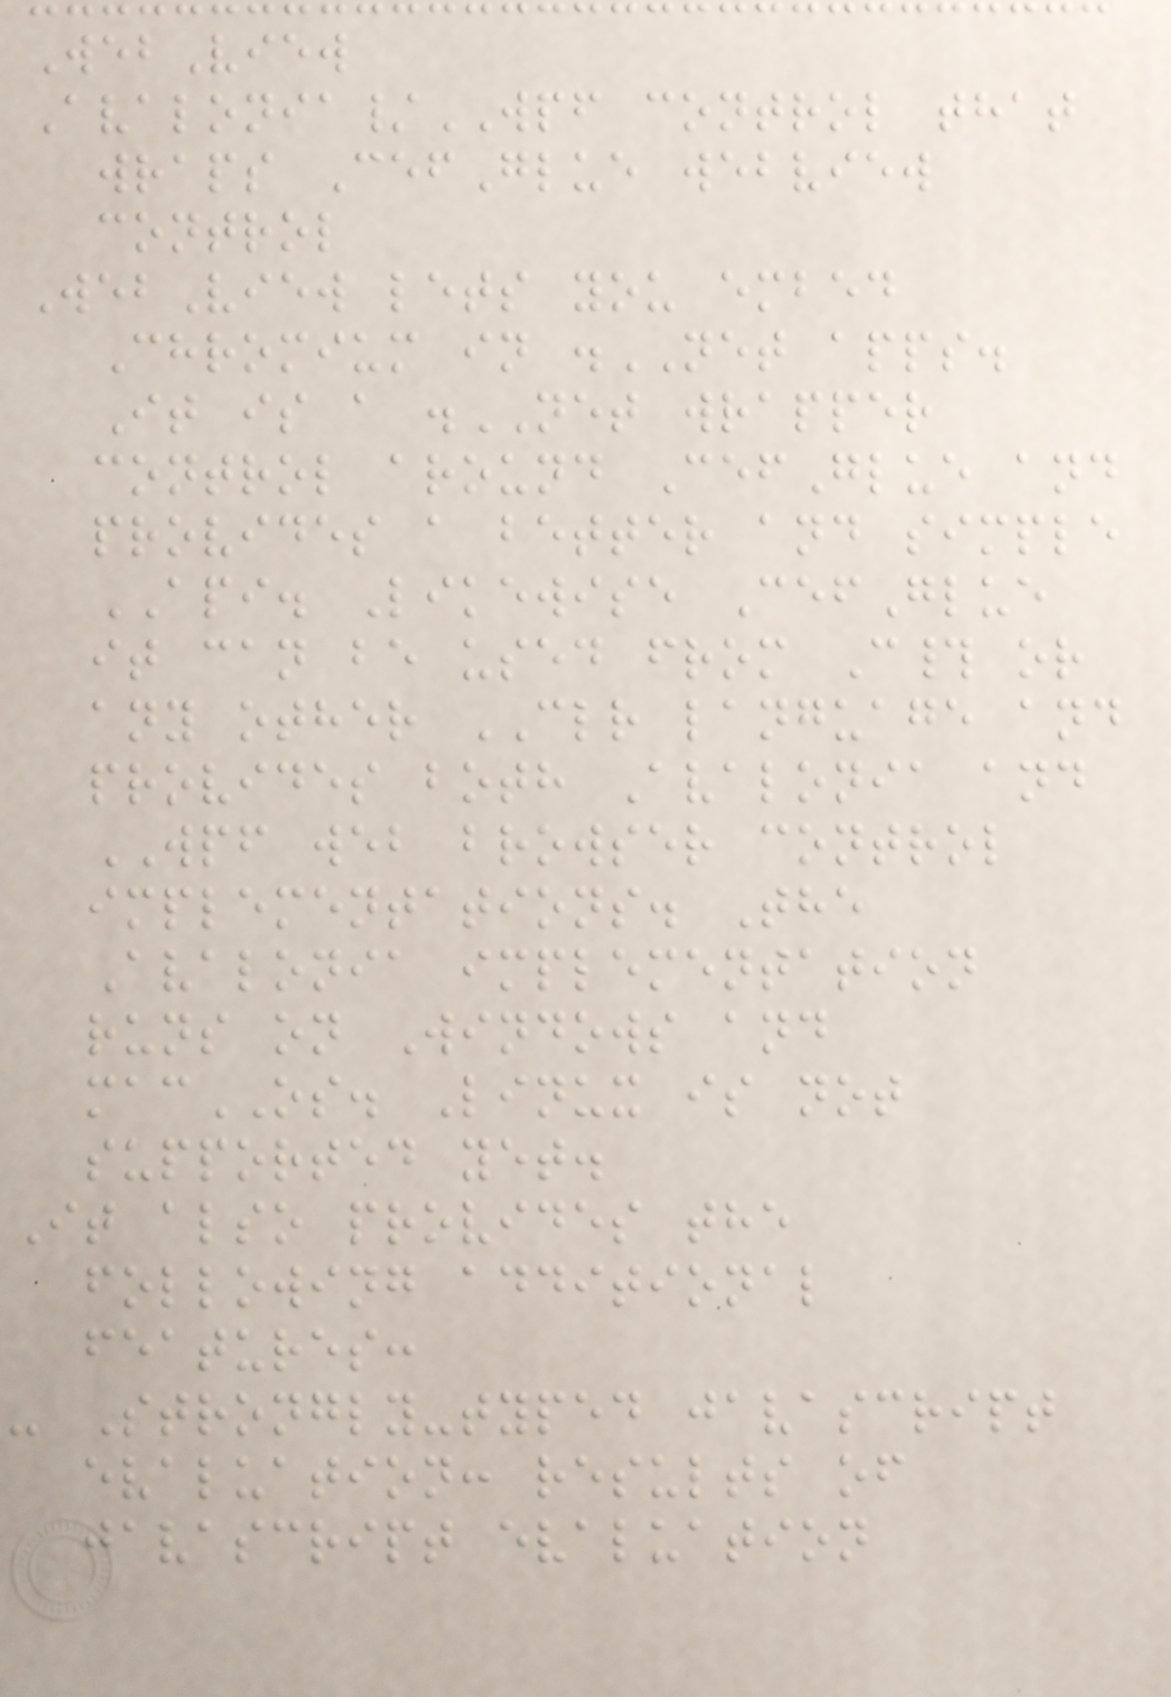WebView
Avalonia/WPF control that
wraps CefGlue webview
control
WebView lets you embed
Chromium in .NET apps.
It is a .NET wrapper
control around CefGlue and
provides a better and simple
API. Likewise CefGlue
it can be used from C# or
any other CLR language and
provides both Avalonia and
WPF web browser control
implementations. The
Avalonia implementation
runs on Windows and
macOS. Linux is not
supported yet.
It also provides the
following additional
features:
- Strongly-typed javascript
evaluation: results of
javascript evaluation
